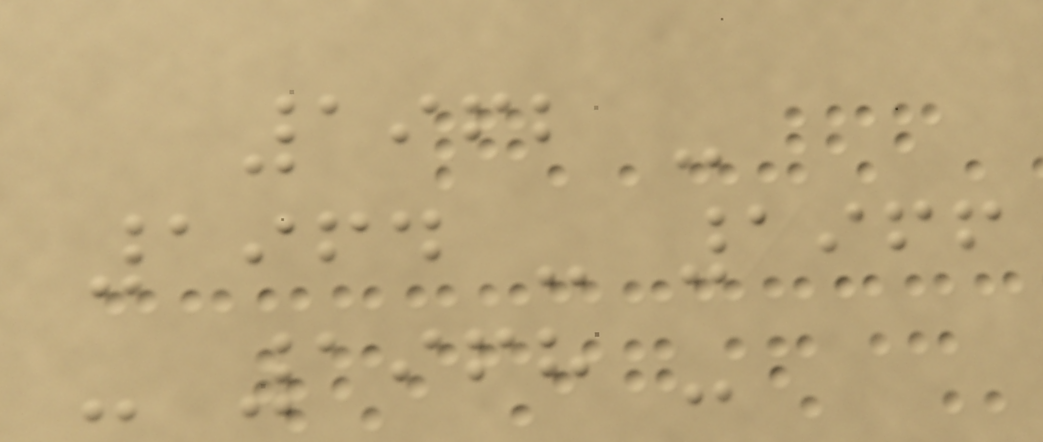1962 -
1964 - 1966
- 1968 -
